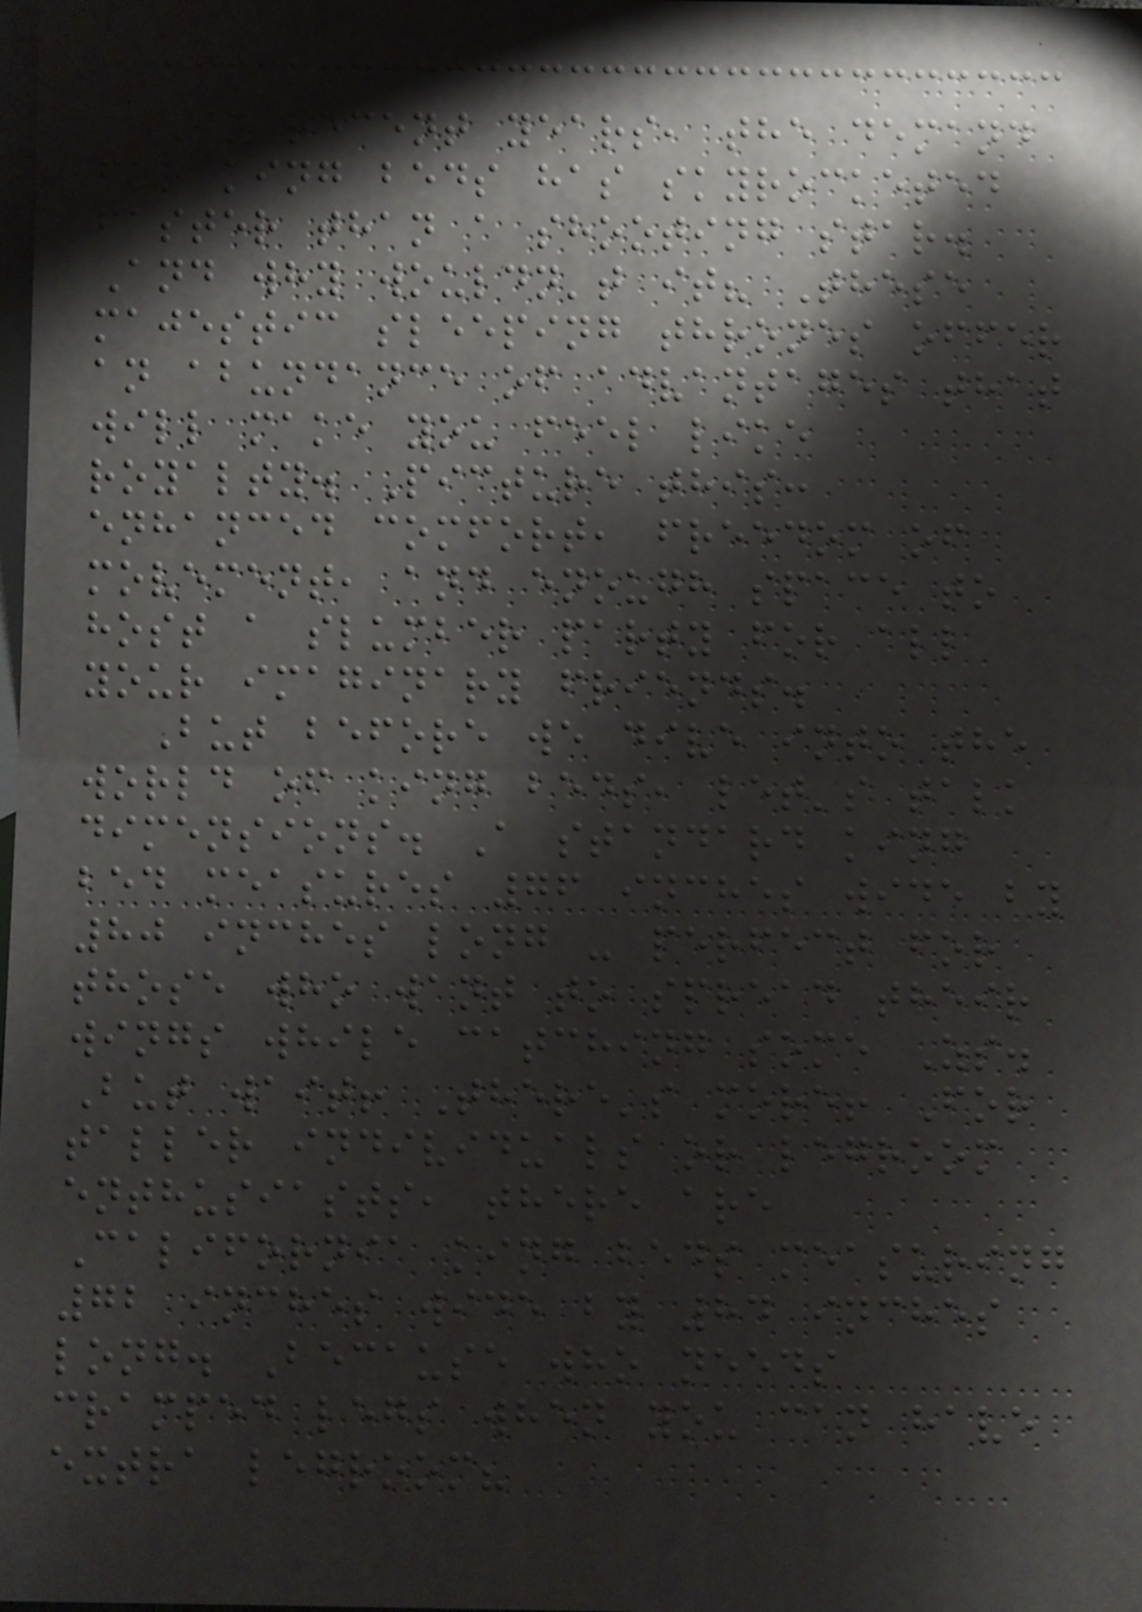In recent years, the demand
for king beds has skyrocketed
faster than a shooting star.
And why wouldn't it? These
majestic sleeping thrones offer
an abundance of advantages that
will make you feel like
royalty. Picture this:
enhanced comfort, freedom of
movement, and enough space to
host a slumber party for all
your imaginary friends.
But before we dive into the
world of king beds, let's talk
dimensions. A standard king
bed measures 76 inches wide by
80 inches long - perfect for
those who want to spread their
wings while catching some Zs.
But wait! There's more! For
taller individuals or legroom
enthusiasts, there are
California king beds measuring
72 inches wide by 84 inches
long. Because who needs
cramped legs when you can have
extra legroom?
